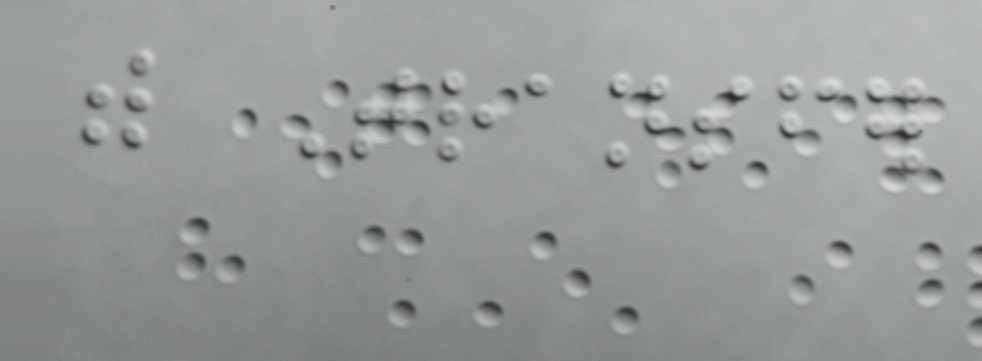with Transfer
